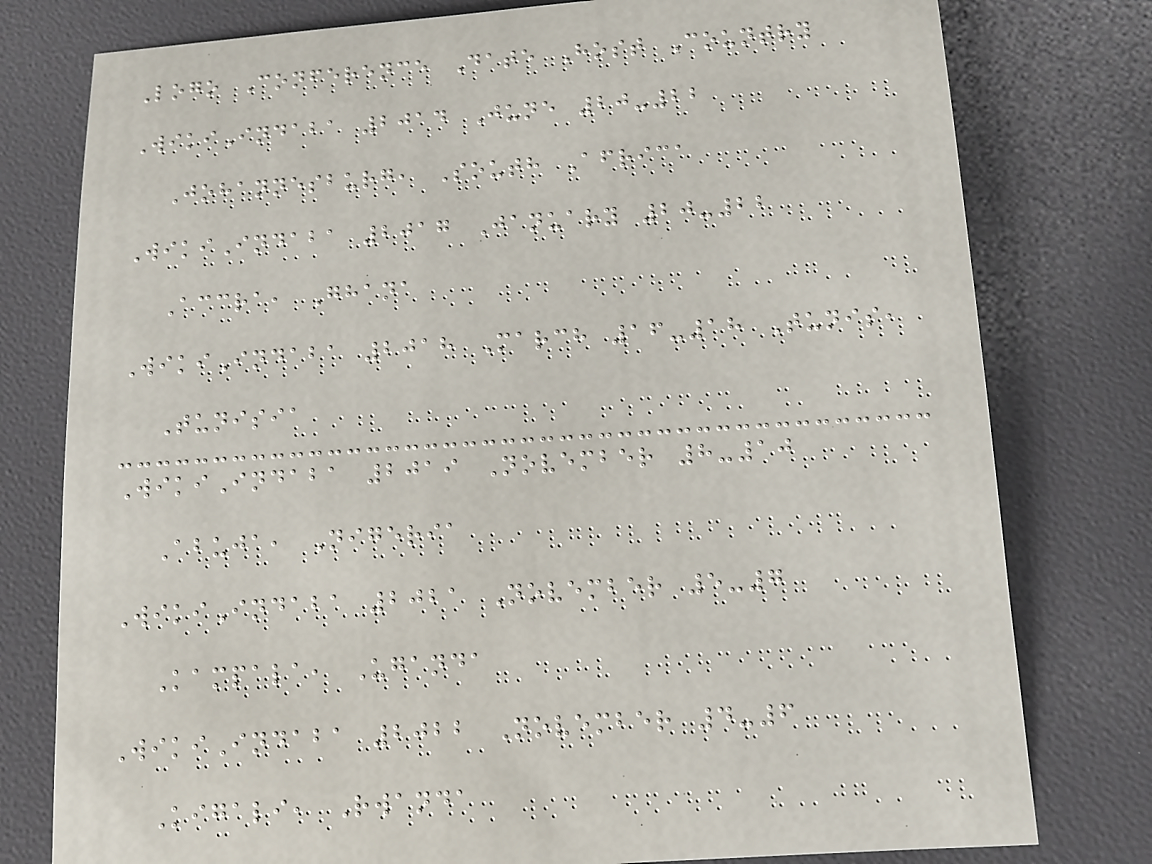Logo Conference Date Host Country
WikiIndaba 2014 June 20-22
Johannesburg, South Africa
WikiIndaba 2017 January 20-22
Accra, Ghana
WikiIndaba 2018 March 16-18 Tunis,
Tunisia
WikiIndaba 2019 November 8-10
Abuja, Nigeria
WikiIndaba 2021 November 5-7
Kampala, Uganda
WikiIndaba 2022 November 4-6
Kigali, Rwanda
